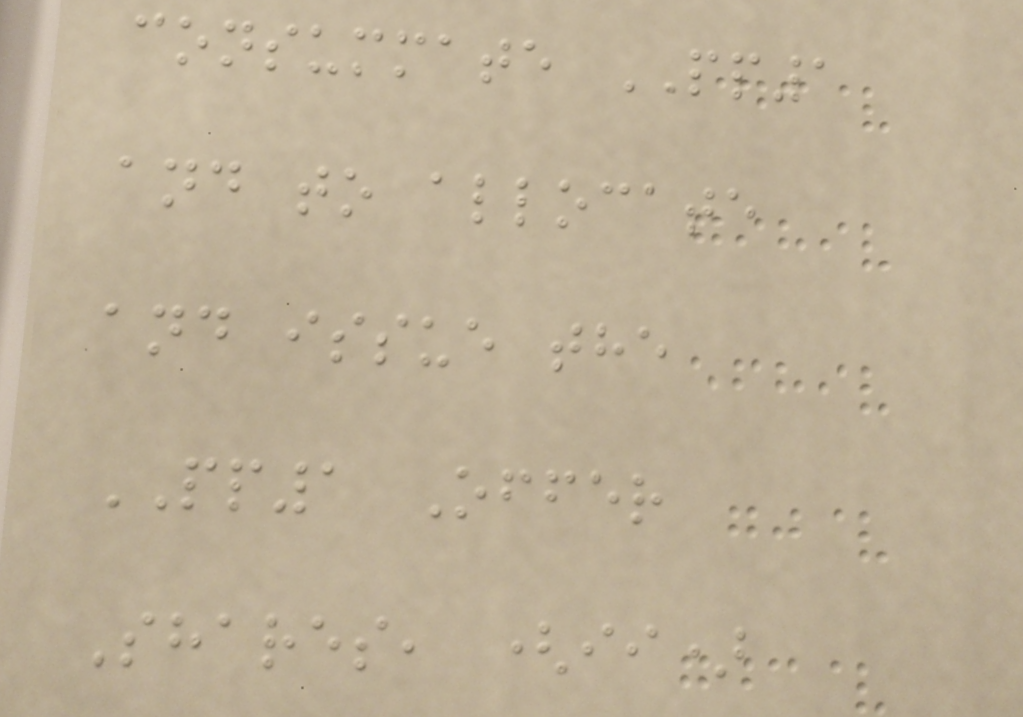consummate PP1
and to allocate
and issue the
PP1 Offer
Shares, (ii)
